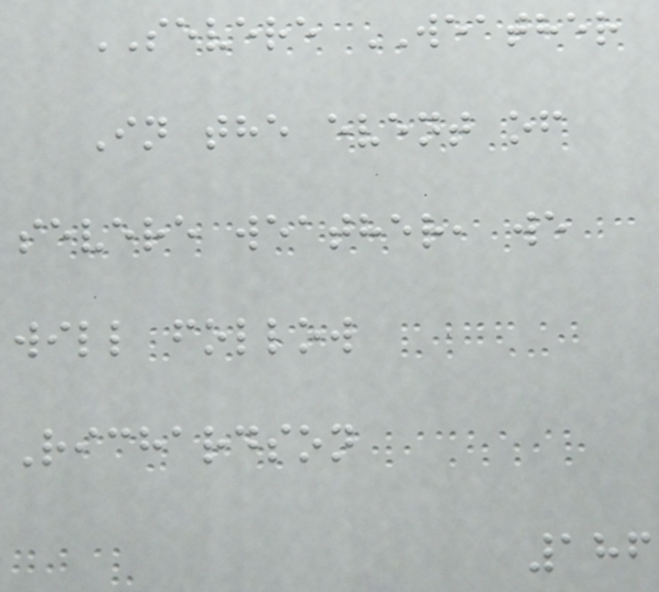SEVERE WEATHER
In the event of
severe weather, we
will follow
Richardson
186
